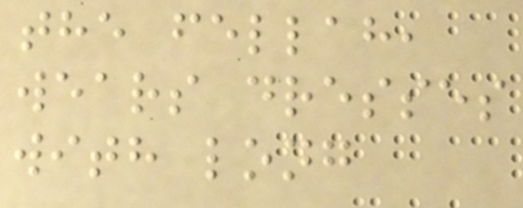the fellah,
wears dresses
with long
